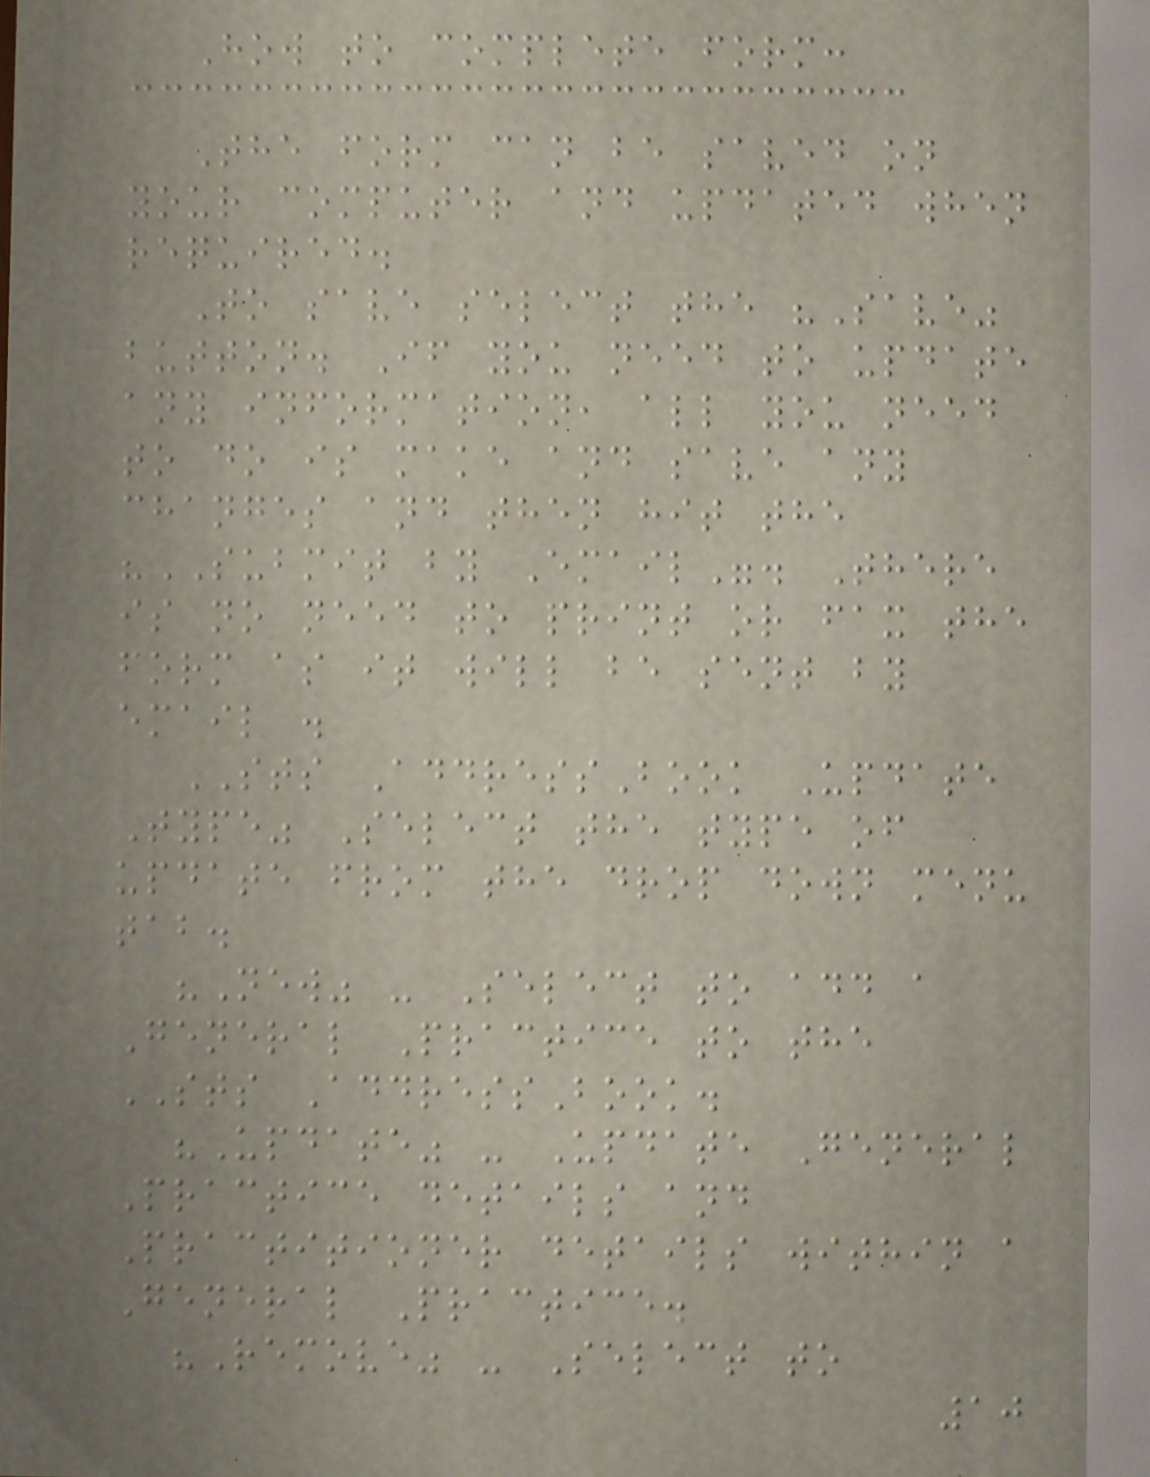How to complete form:
The form can be saved on
your computer and updated when
required.
To save select the "Save"
button. If you need to update
any information, all you need
to do is make and save any
changes and then hit the
"SUBMIT by Email". There
is no need to print or fax the
form as it will be sent by
email .
STS AddressBook Update
Type" Select the type of
update from the drop down menu
tab.
"New" - Select to add a
General Practice to the
STS AddressBook.
"Update" - Update General
Practice details and
Practitioner details within a
General Practice.
"Remove" - Select to
10
